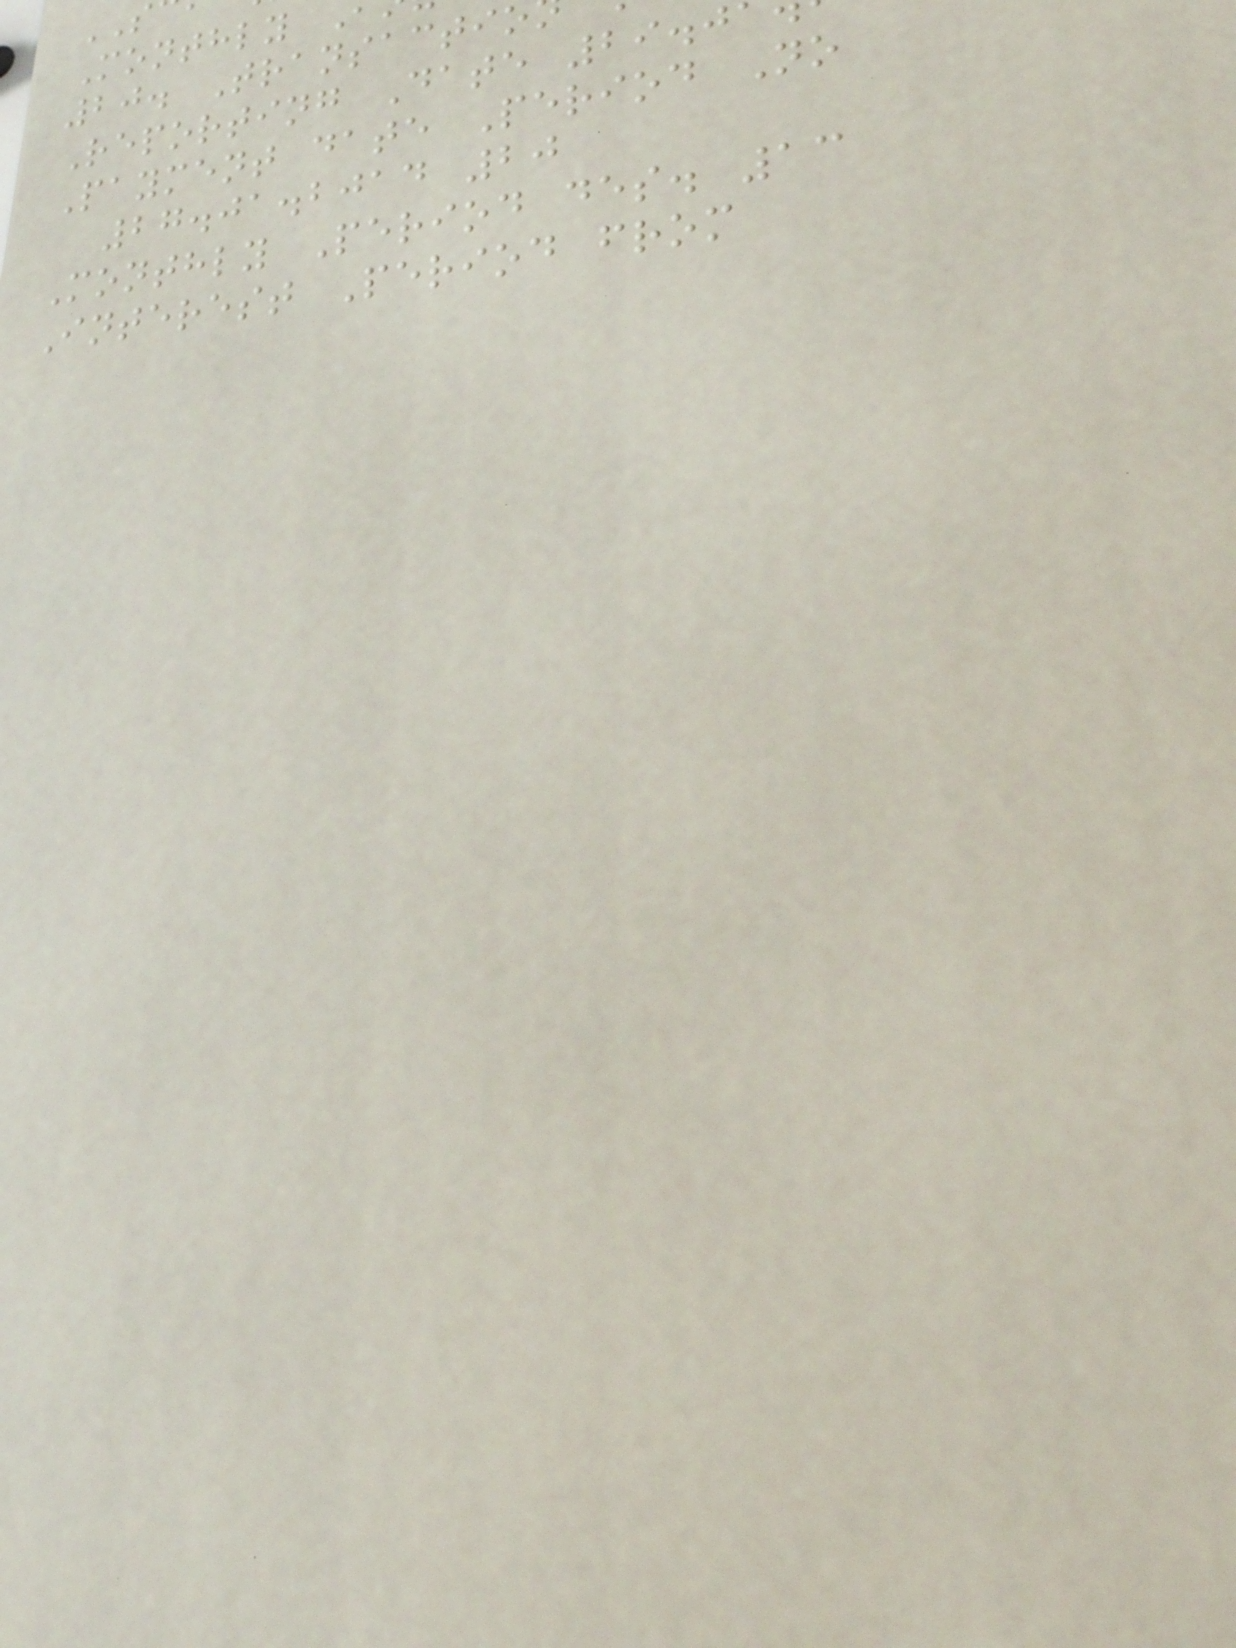Monthly
20. Transactio
Reporting Date 29.0
Payment date Period No
27.01.2014 20
Monthly Period des. 13
Interest Period from
